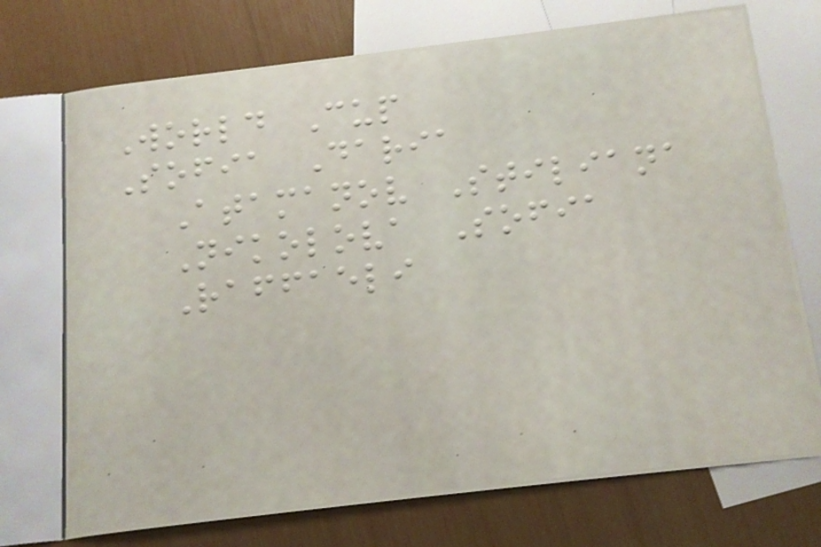World Cup
Sofia Daria
Atamanov Stiliana
Nikolova Sofia
Raffaeli
